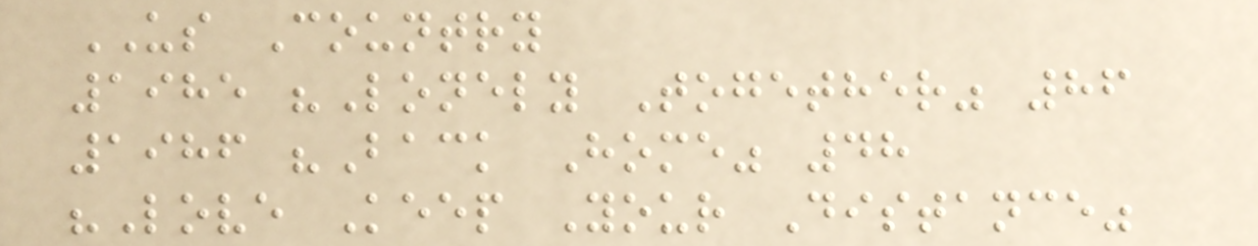US Country
1985 "Lonely Together" 86
1986 "Back Home" 48
"Love Keep Your Distance"
